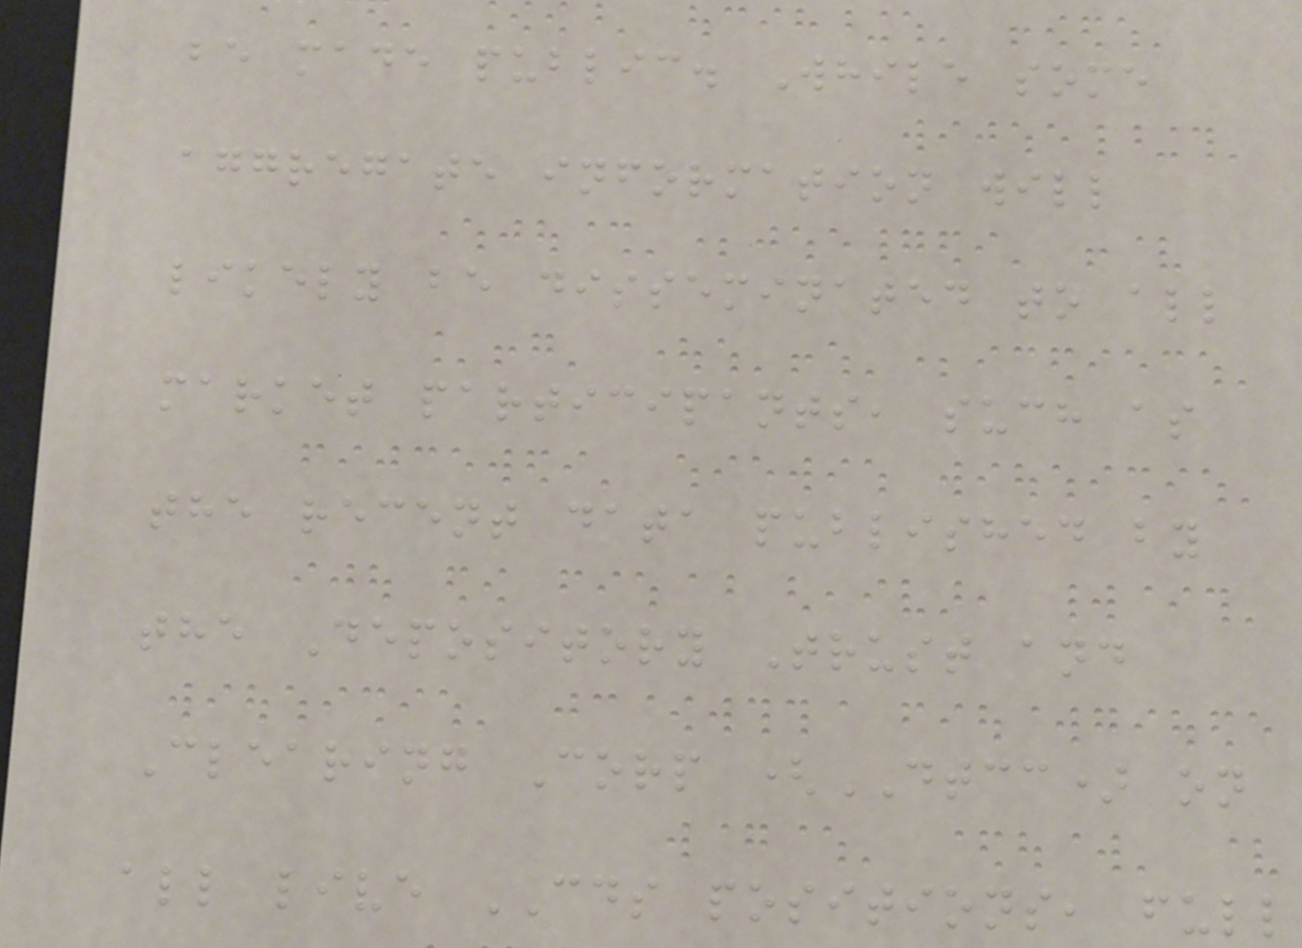be made public. While some
aggregate information will
likely be disseminated to all
market participants, such as
the recent data published by
the Depository Trust and
Clearing Corp (DTCC) on
all live CDS positions, full
